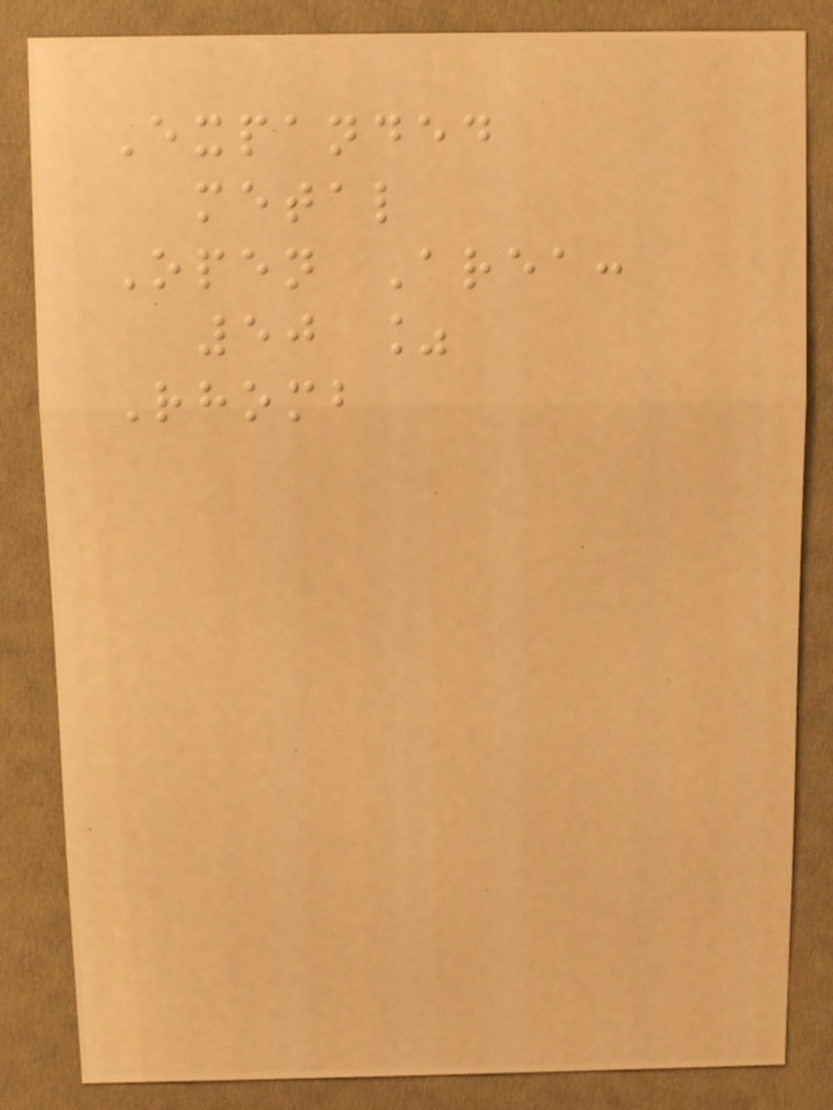Expanded
metal
Open Area:
50 %
Rhomb
